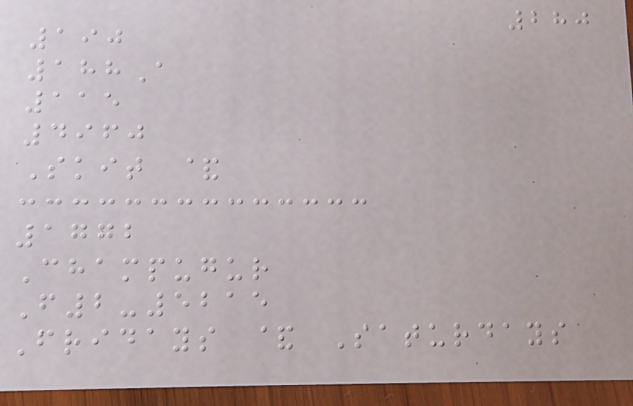280
190
188A
115
4960
Skit &
1772
Champugur
F2-5215
Fridays & Saturdays
